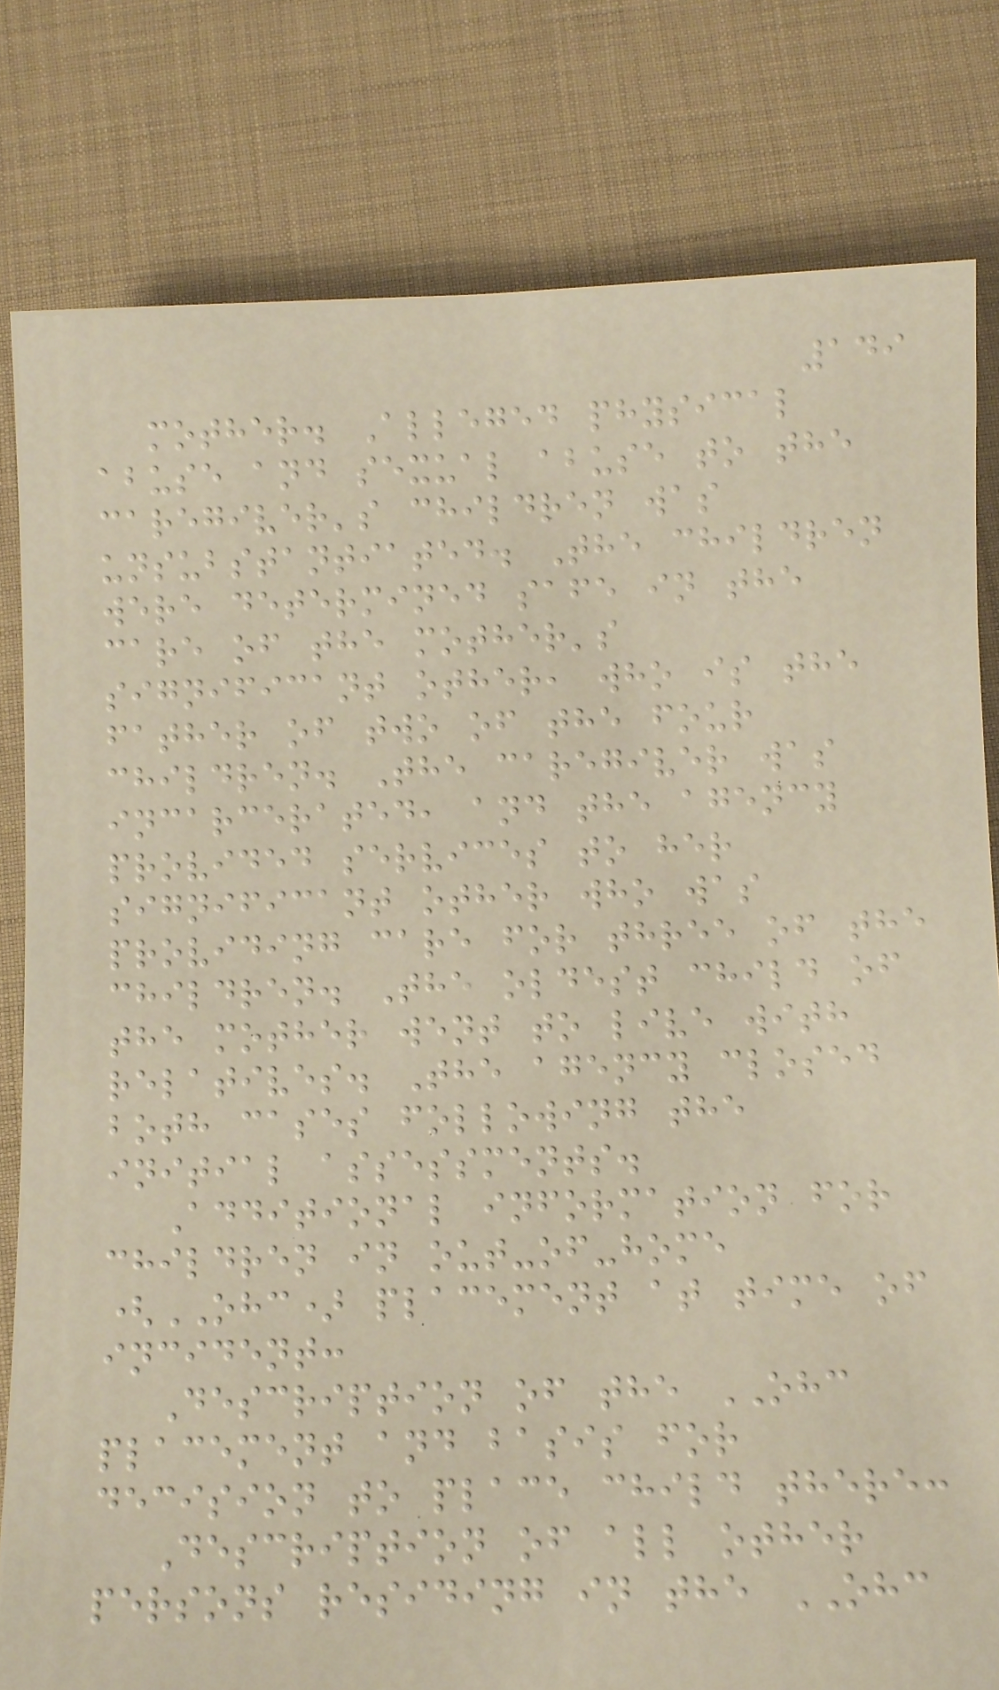149
mother. Alleged physical
abuse and sexual abuse to the
caregiver's children was
unsubstantiated. The children
were determined safe in the
care of the mother's
significant other, who is the
father of two of the four
children. The caregiver was
incarcerated, and the agency
provided services to her
significant other who was
providing care for three of the
children. The oldest child of
the mother went to live with
relatives. The agency closed
both cases following the
initial assessments.
Additional information for
children in out-of-home
(OHC) placement at time of
incident:
Description of the OHC
placement and basis for
decision to place child there:
Description of all other
persons residing in the OHC
